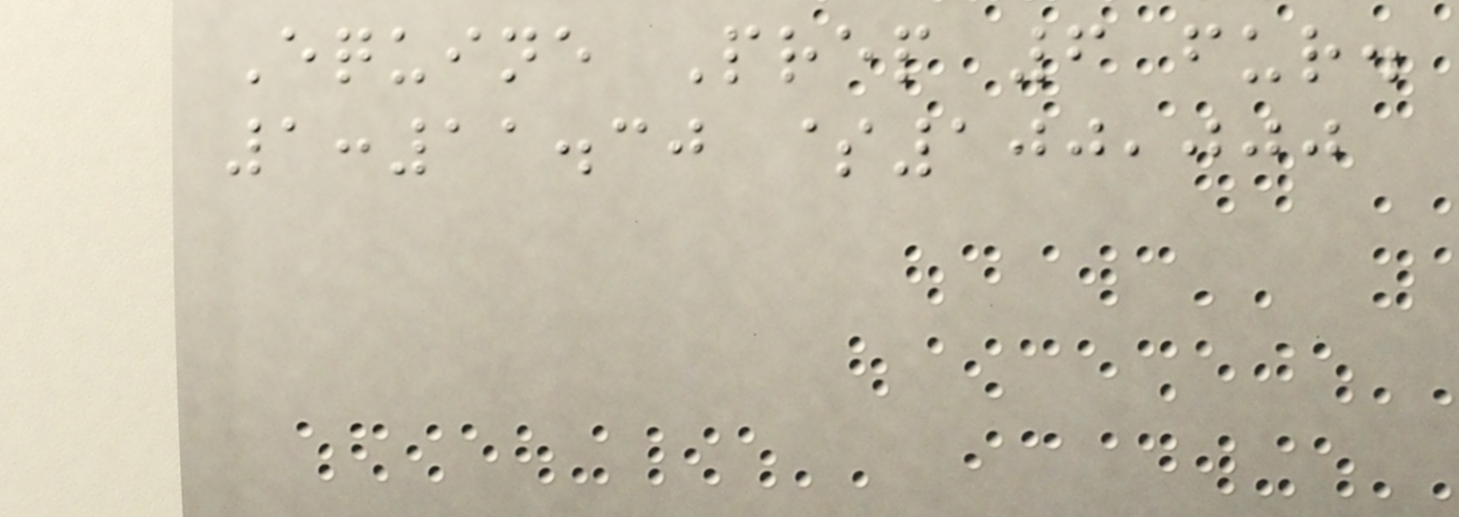Equine Prep 6 fur.
1:11.30 $100,000
